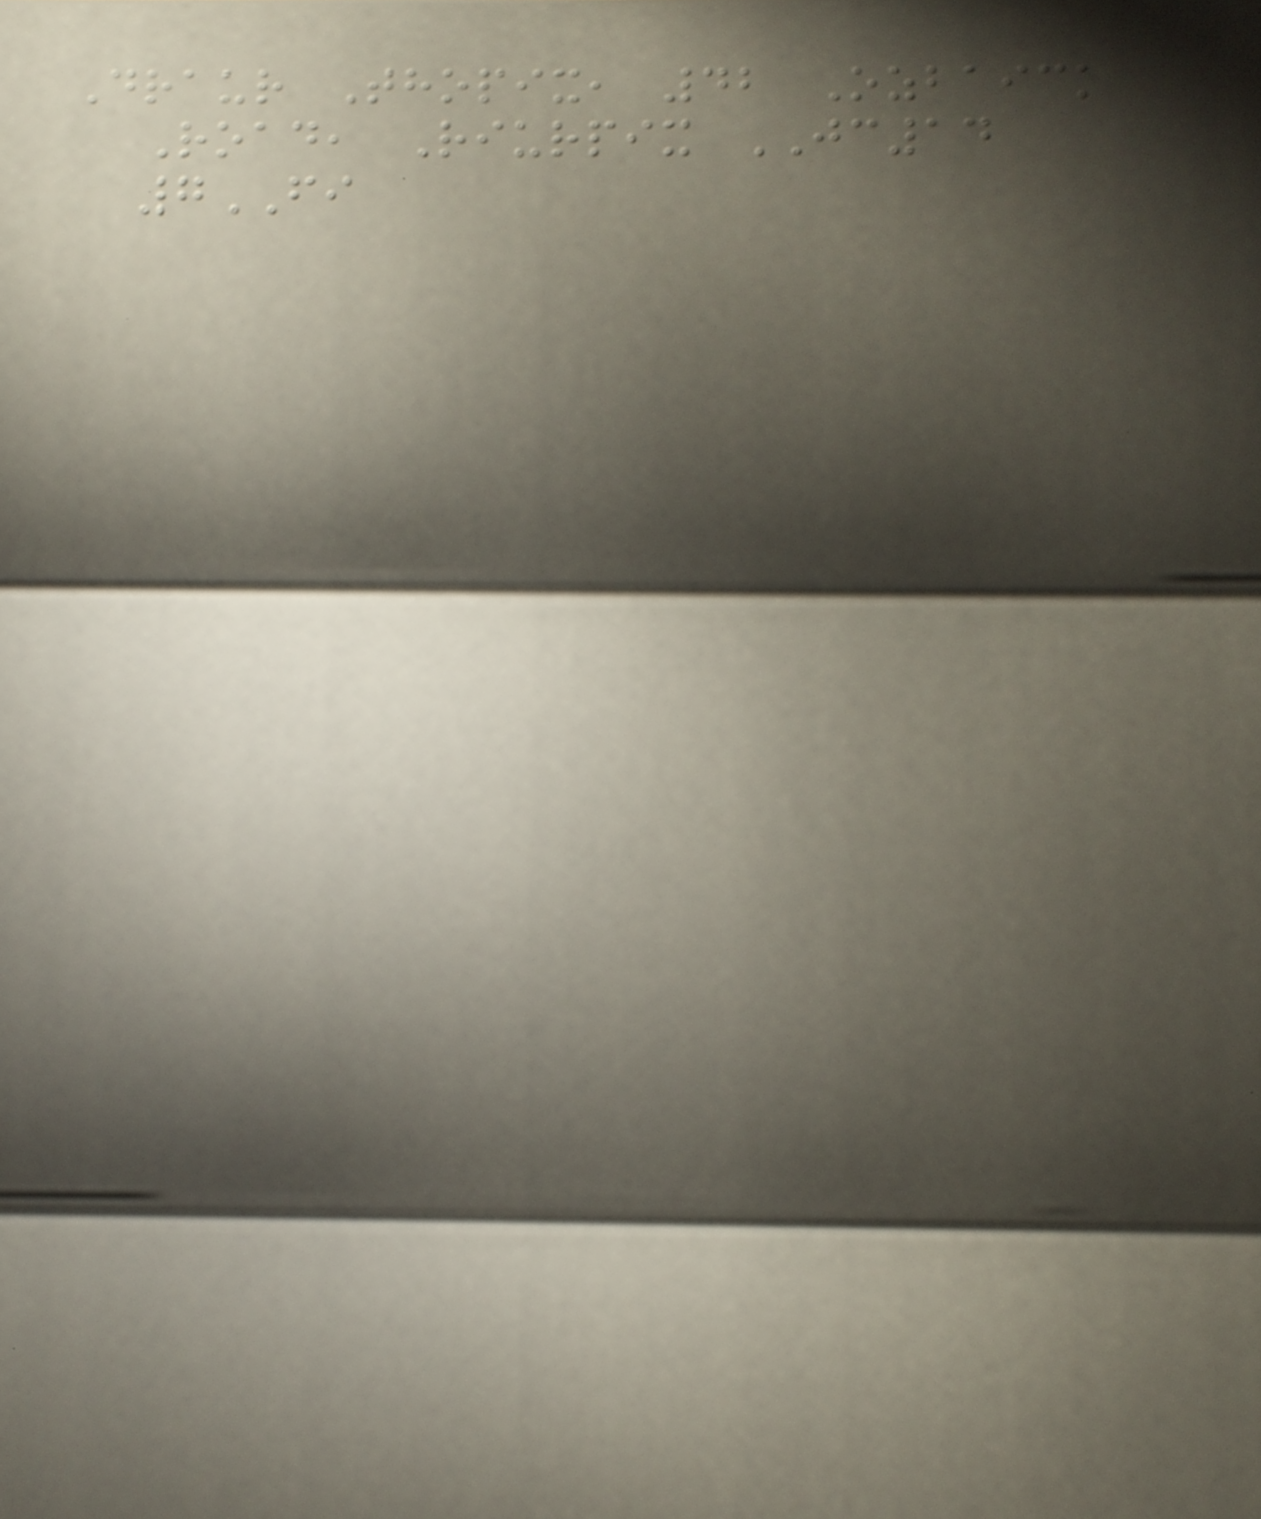Draur Thopix, 42 Ozbaick
Road, Riurpix JC14
7FI
